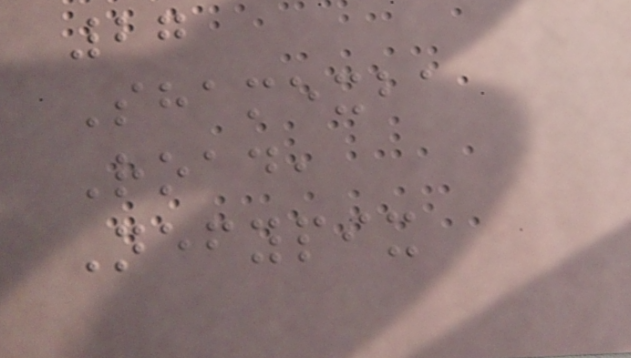27
Shamexba
Road,
Nefypix
